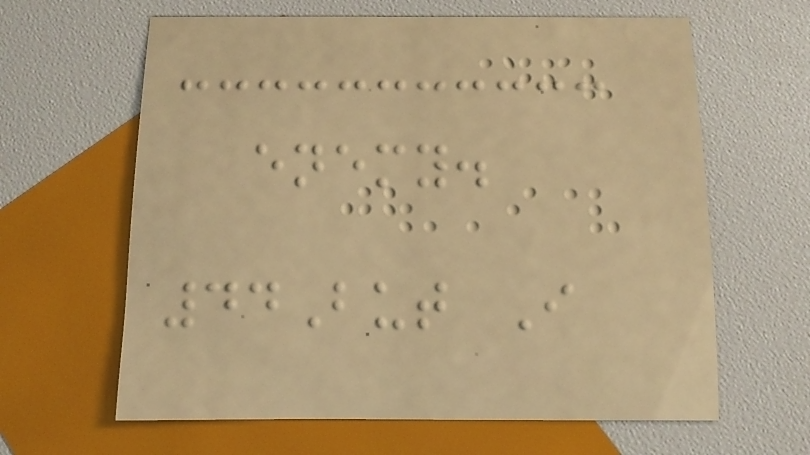enemy.
44But I
